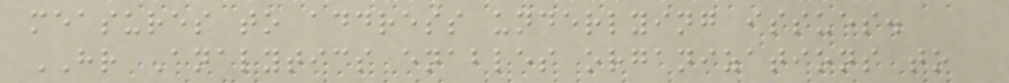measures to address underlying issues.
HR Analytics enables organizations to
